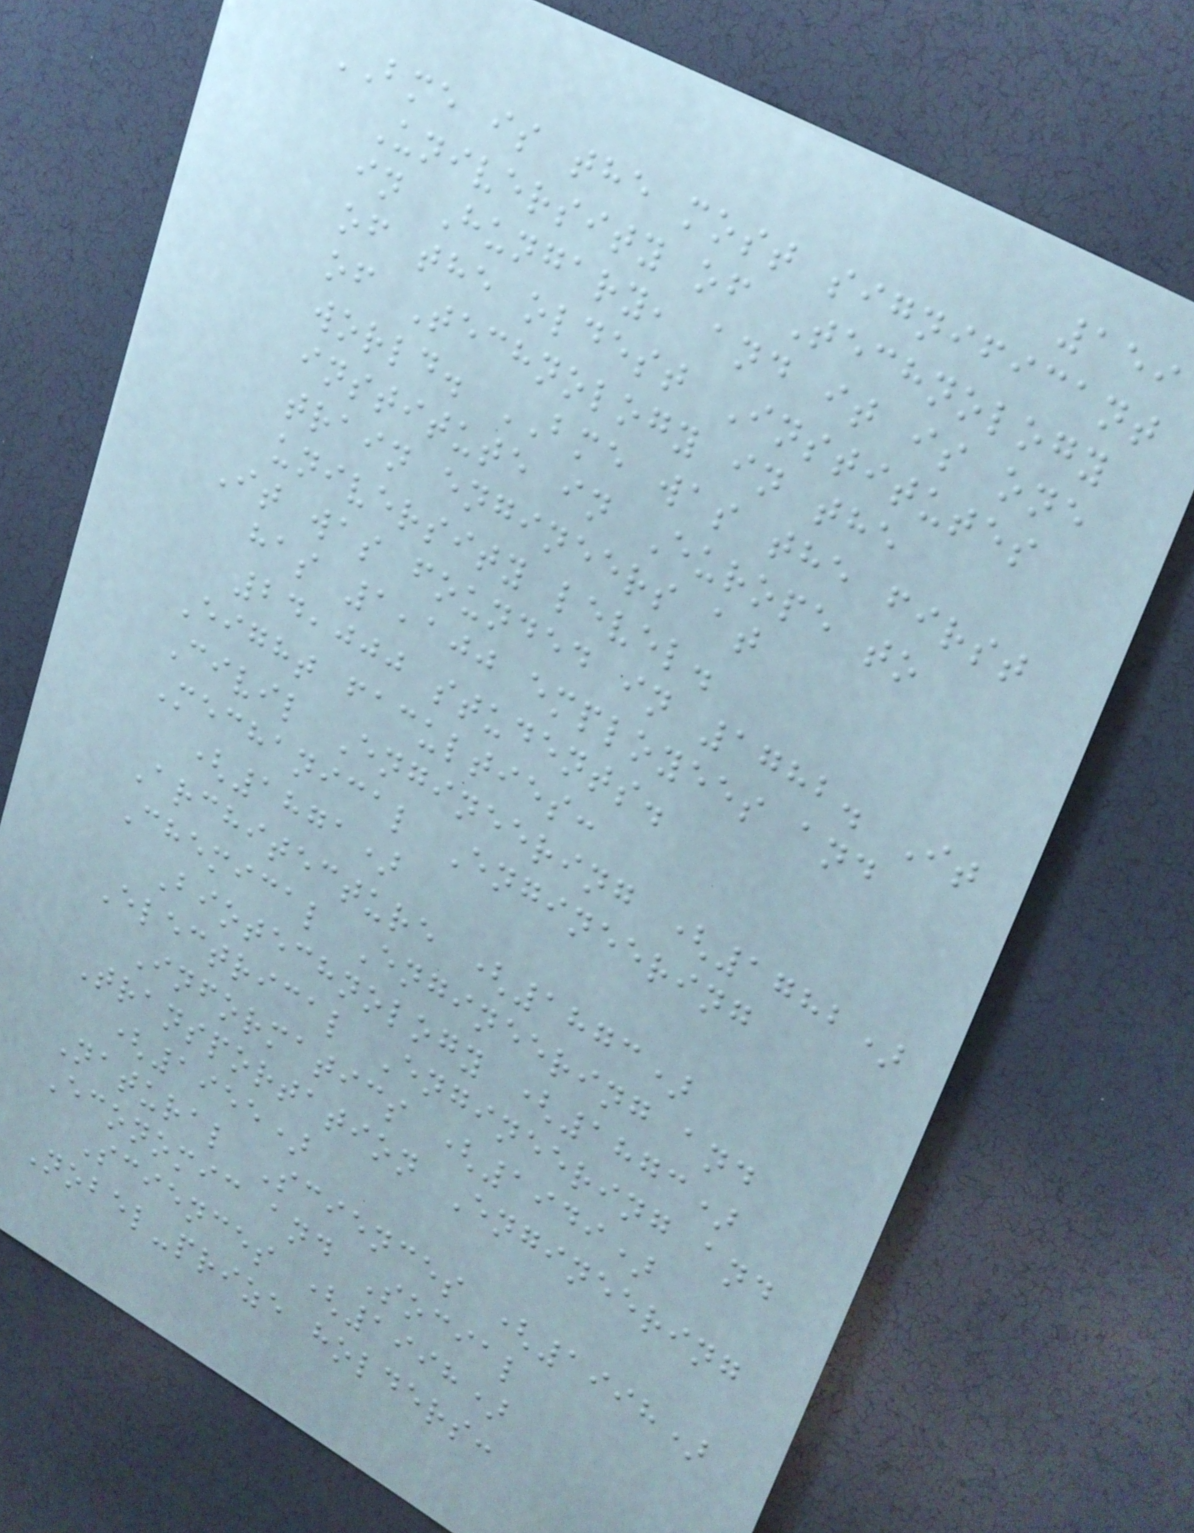159
BME is the most significant
University of Technology
in Hungary, and it is one
of the oldest Institutes
of Technology in the
world. BME was the first
institute in Europe to
train engineers at
university level.
It was founded in 1782. It
has 1,100 employees and
24,000 students.
Eight faculties:
Civil Engineering (1782)
Mechanical Engineering
(1871)
Architecture (1873)
Chemical Engineering and
Biotechnology (1873)
Electrical Engineering and
Informatics (1949)
Transportation Engineering
(1955)
Natural Sciences (1998)
Economic and Social
Sciences (1998)
Nobel-prize holders:
